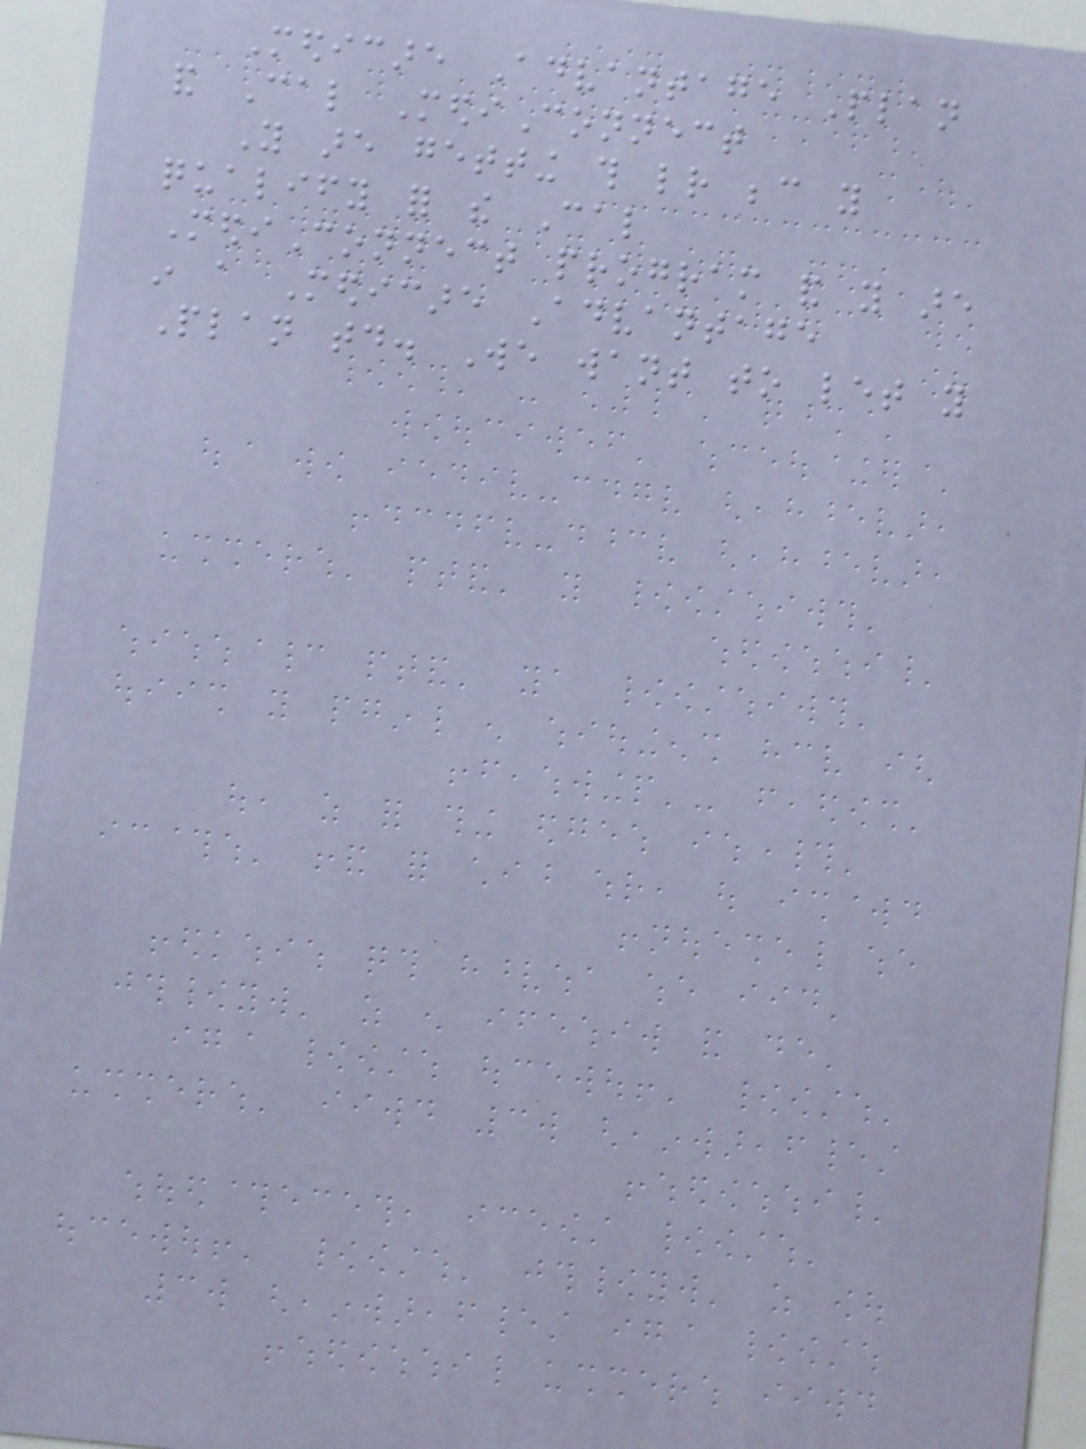Medicare Advantage Plan
and Cal MediConnect
You are getting this letter because you
qualify for the Cal
MediConnect program and you are
in a Medicare Advantage
Plan today. We want to let you
